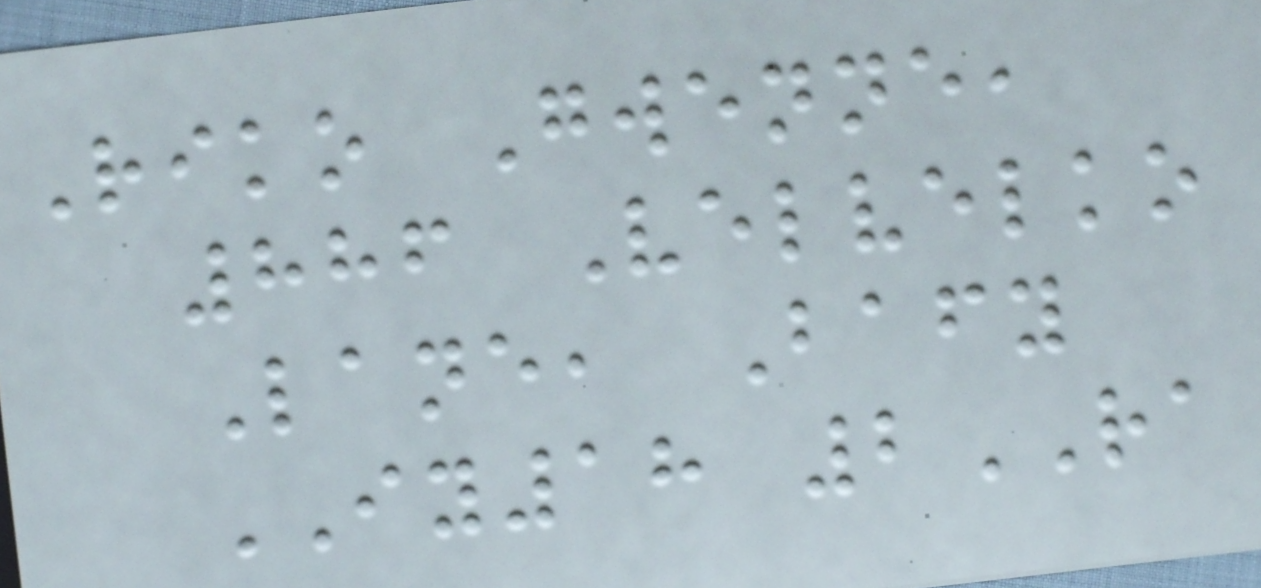Riko Gwenne,
886 Velvelko
Lane, Bafy
IY18 2RA
